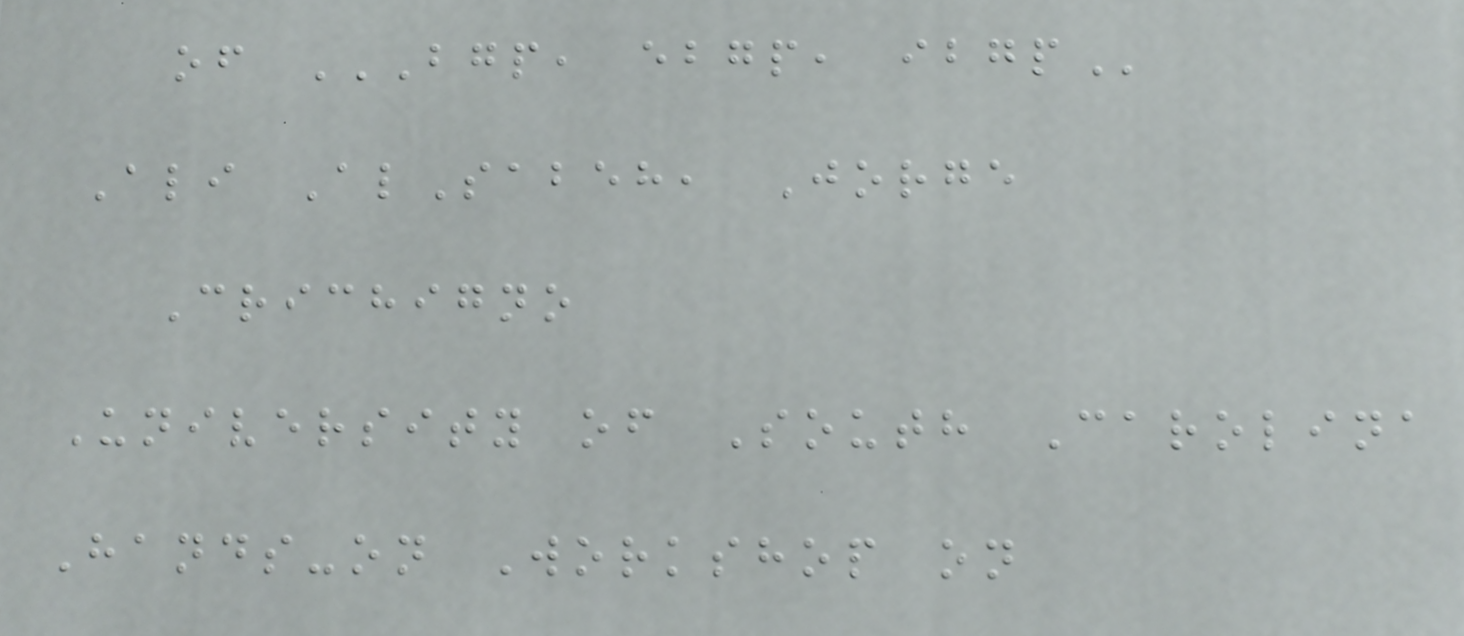of BGP, EBGP, IBGP
Ali AlSabeh, Jorge
Crichigno
University of South Carolina
Hands-on Workshop on
